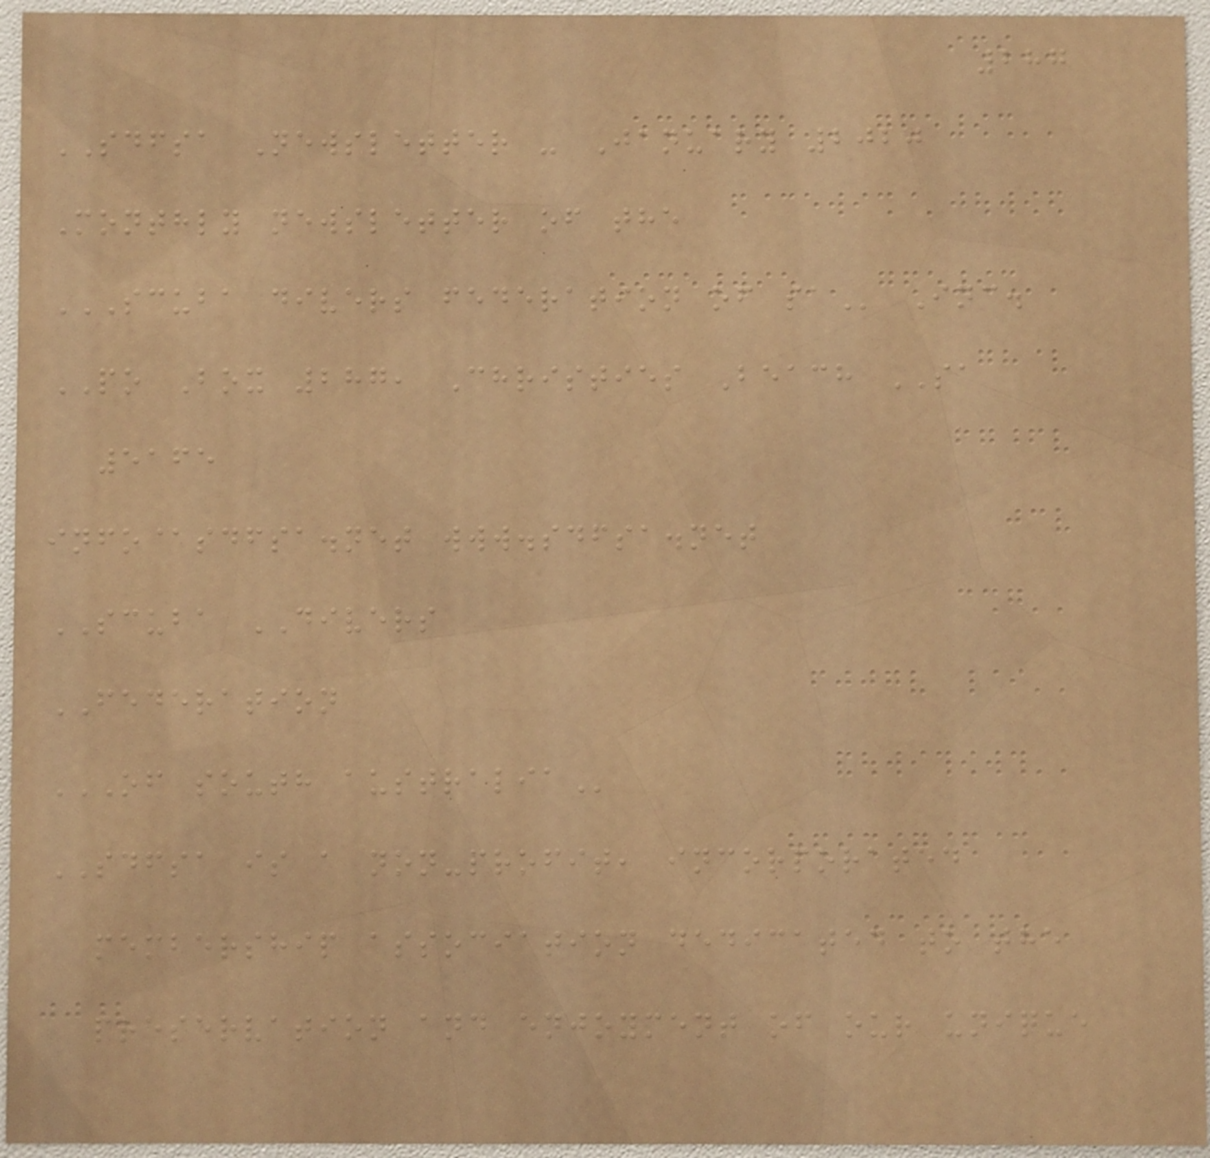287
SDFSA Newsletter - January 2020
Monthly newsletter of the
SCUBA DIVERS FEDERATION OF SA Inc.
PO Box 287, Christies Beach SA
5165
info@sdfsa.net www.sdfsa.net
SCUBA DIVERS
FEDERATION
OF SOUTH AUSTRALIA
SDFSA is a non-profit, incorporated
membership association dedicated to the
preservation and enjoyment of our unique
